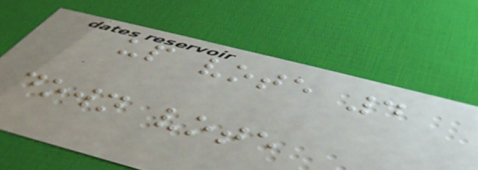up vote 4
down vote
